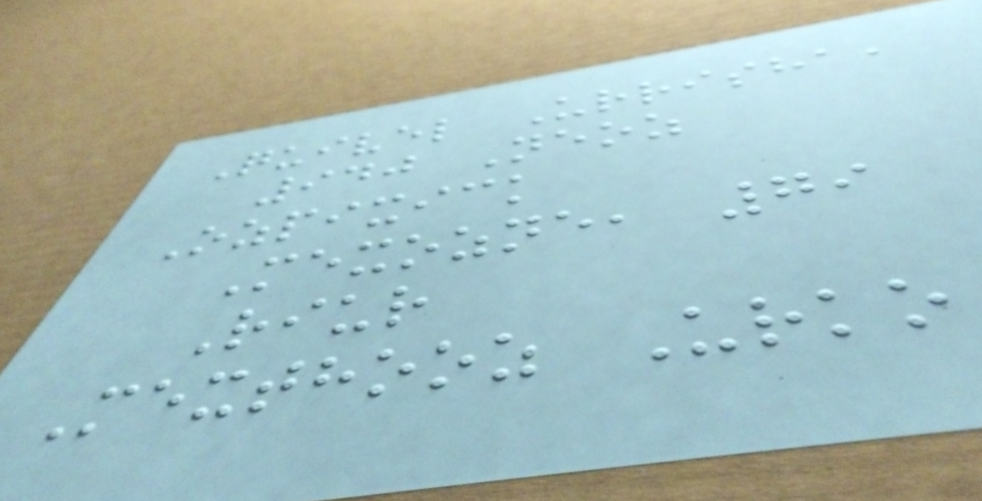Quivel Urrisha,
940 Neoz
Ozpixick
Mexozne, 79
Riur
Mexthooz Urko
